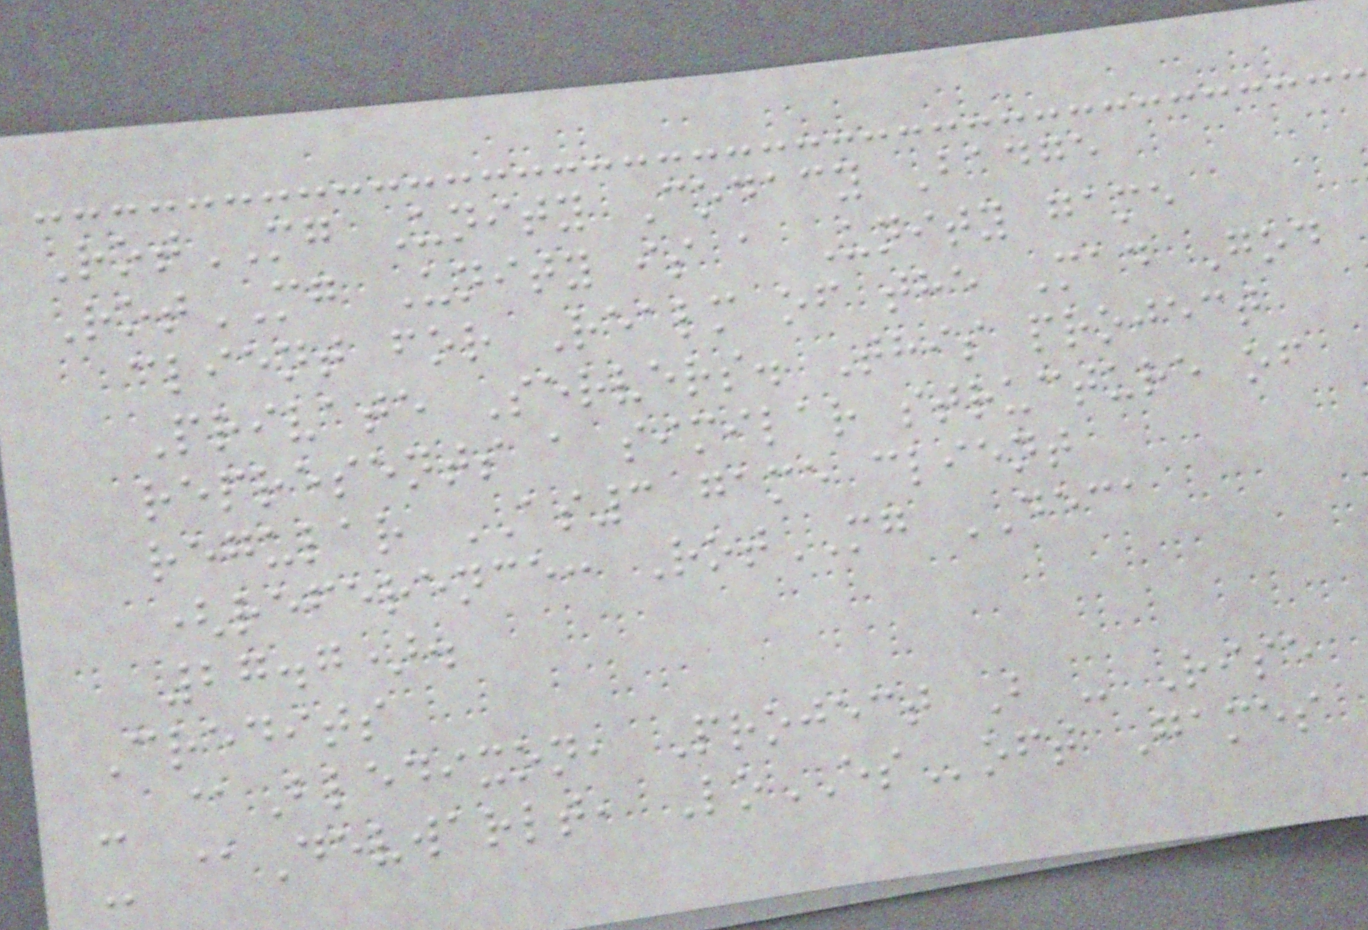RotMG Unity Codacy Badge
RotMG Unity is a Unity game
client for Realm of the Mad God
Private Servers. This project
represents a similar structure of
regular AS3 game client
(reference: RotMG DECA
27.7).
Credits
- @Bledixon, Project B - Rise
- @Devwarlt, LoESoft Games
